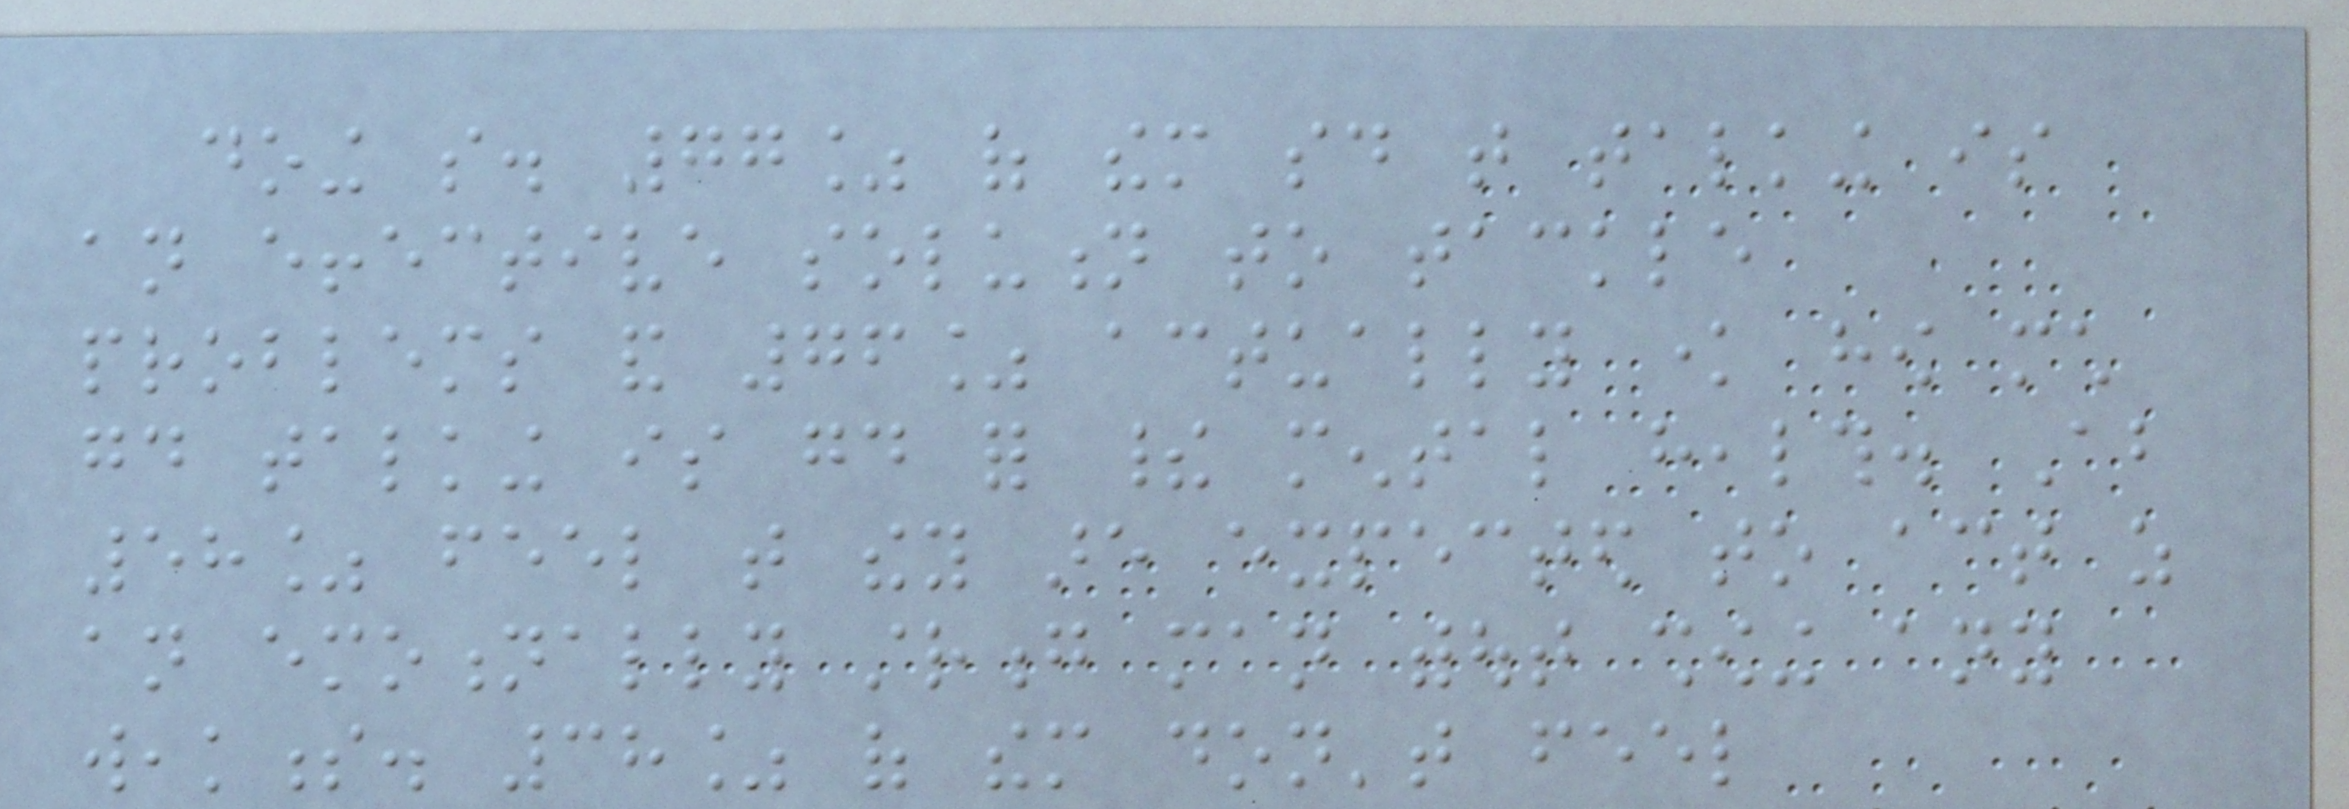doing so. 77% of them said that talking is
an effective solution to tackle
problems and 76% actually know how much
good talking is good for their mental health. About
58% feel that they are expected to act as
an emotionally strong man without showing any
weakness. 38% of them don't feel
